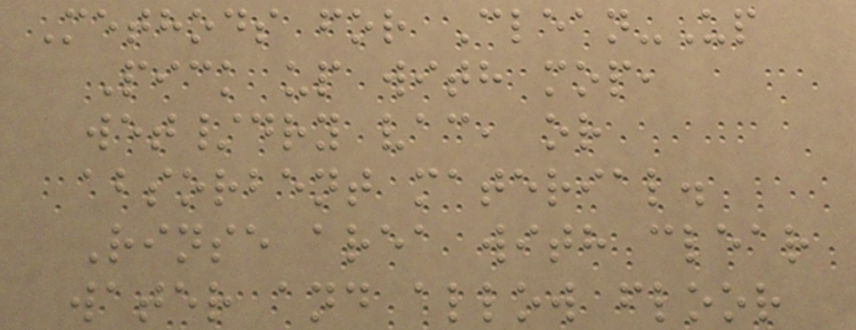Methods for Clean-Up
Pick up with mop,
wet/dry vac, or
absorbent material.
Rinse area with clear
water and allow floor
